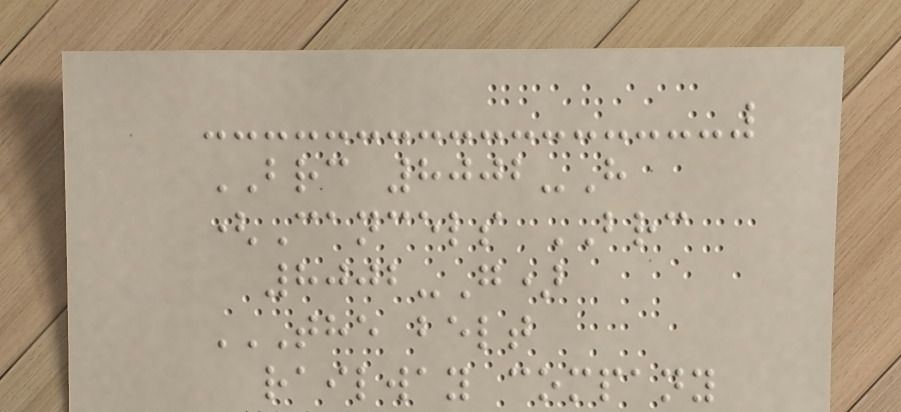BRC 8002-H
(Cancels BRC
8002-G)
THE BELT
RAILWAY COMPANY
